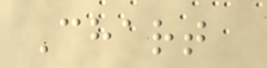Chart
